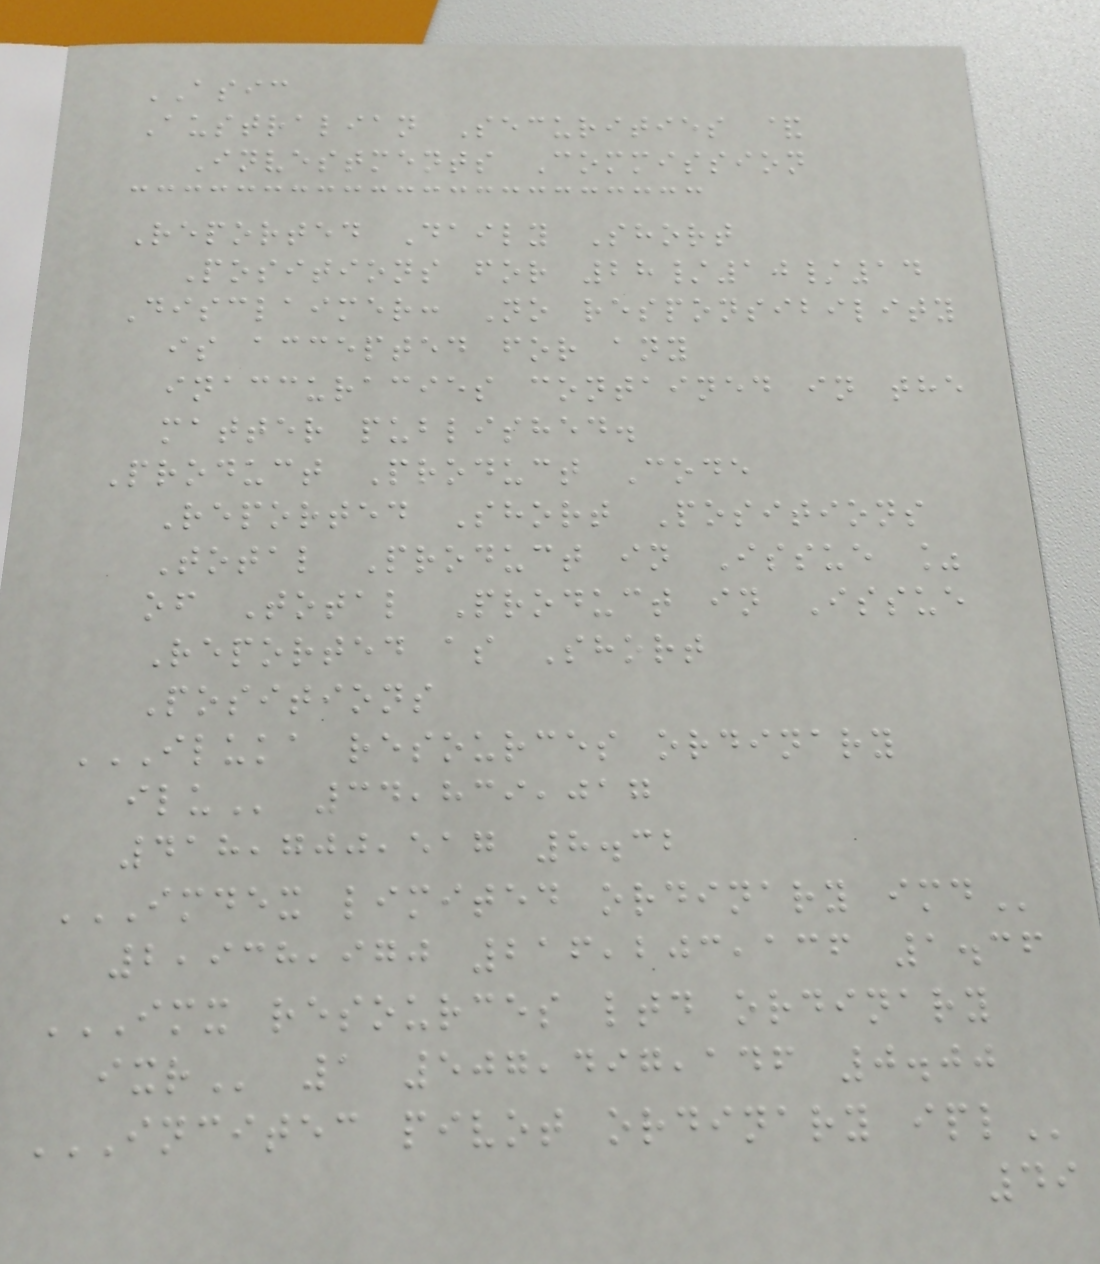ASIC
Australian Securities &
Investments Commission
Reported Daily Short
Positions for 28/10/14
Disclaimer: No responsibility
is accepted for any
inaccuracies contained in the
matter published.
Product Product Code
Reported Short Positions
Total Product in Issue %
of Total Product in Issue
Reported as Short
Positions
ILUKA RESOURCES ORDINARY
ILU 34,839,017
418,700,517 8.32
IMDEX LIMITED ORDINARY IMD
2,938,970 216,203,136 1.36
IMX RESOURCES LTD ORDINARY
IXR 1 507,497,146 0.00
INCITEC PIVOT ORDINARY IPL
49
